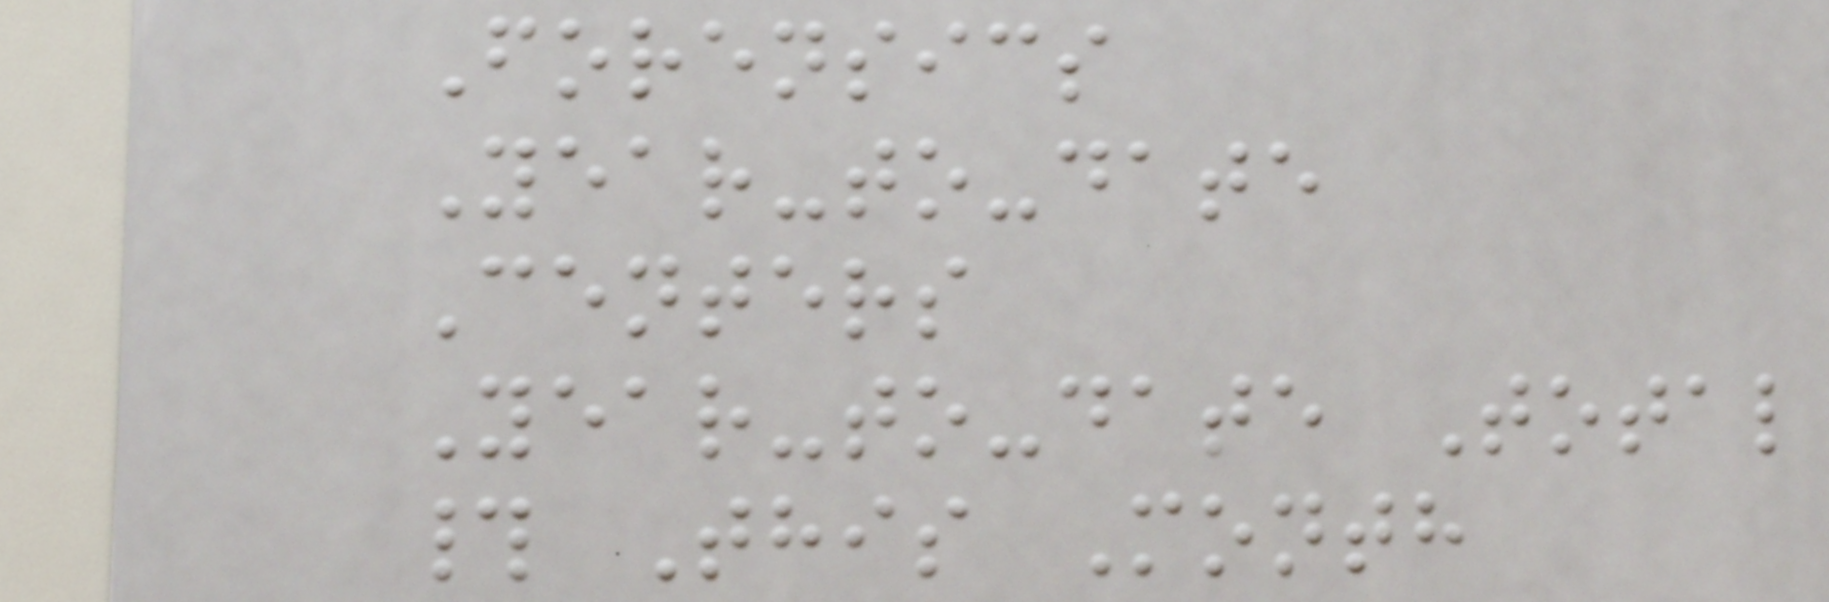Forensics
Year-to-date
Centers
Year-to-date Total
# This Month
